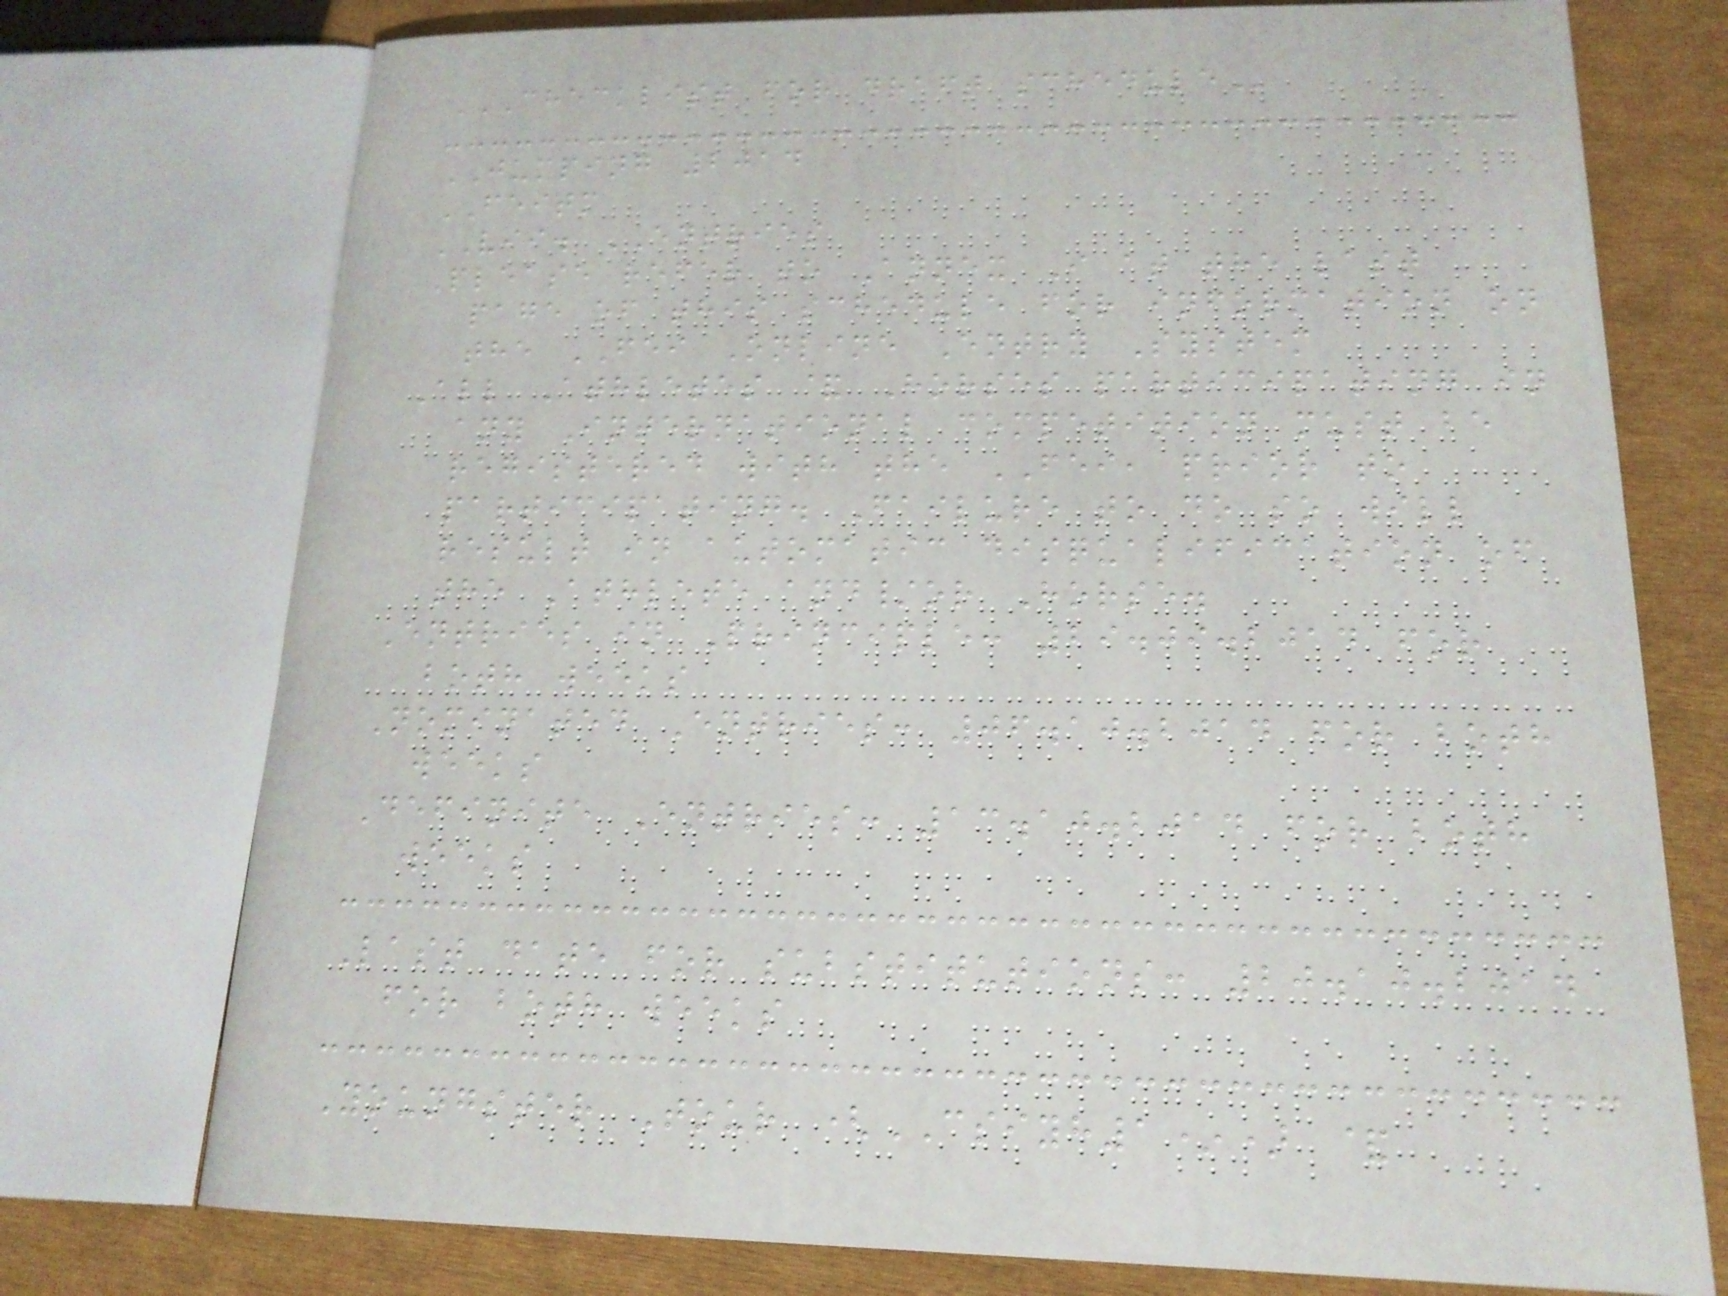CHECKLIST FOR DRAFT SCHEDULE
JUMPING 2014
FEITM
VII. ENTRIES
Please refer to Annex I at the last
page of this schedule for information on
the FEI Online Entry System
All Athletes & Horses participating in
any International competition must be
registered with the FEI, prior to
participating. Failure to do so will
result in automatic disqualification of
the Athlete and/or Horse.
Entries in Principle: 29.09.2014 for
both weeks
Nominated Entries: 06.10.2014 for both
weeks
Definite Entries: 13.10.2014 for both
weeks
Last date for substitutions: 20.10.2014
for both weeks
Youngster Tour (CSIYH1*) &
